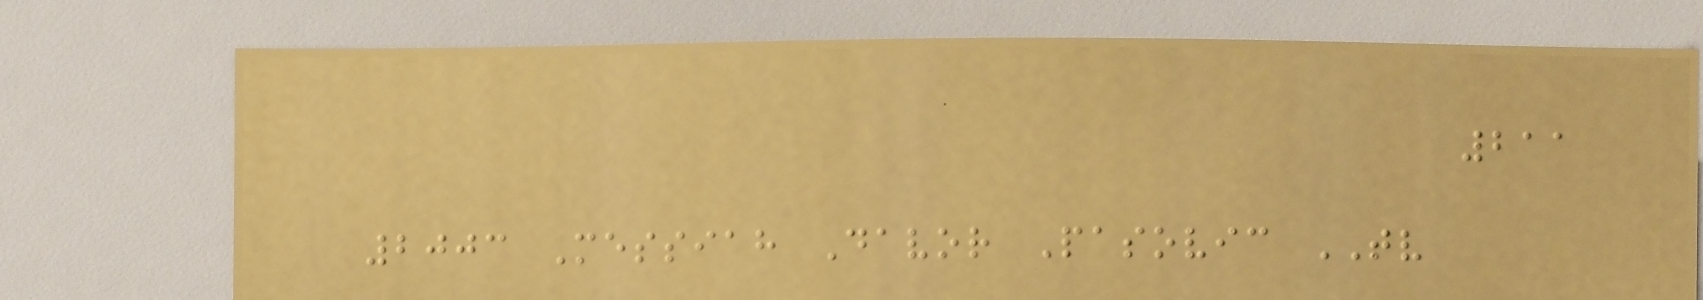211
2003 Messiah Davor Pasovic TV
